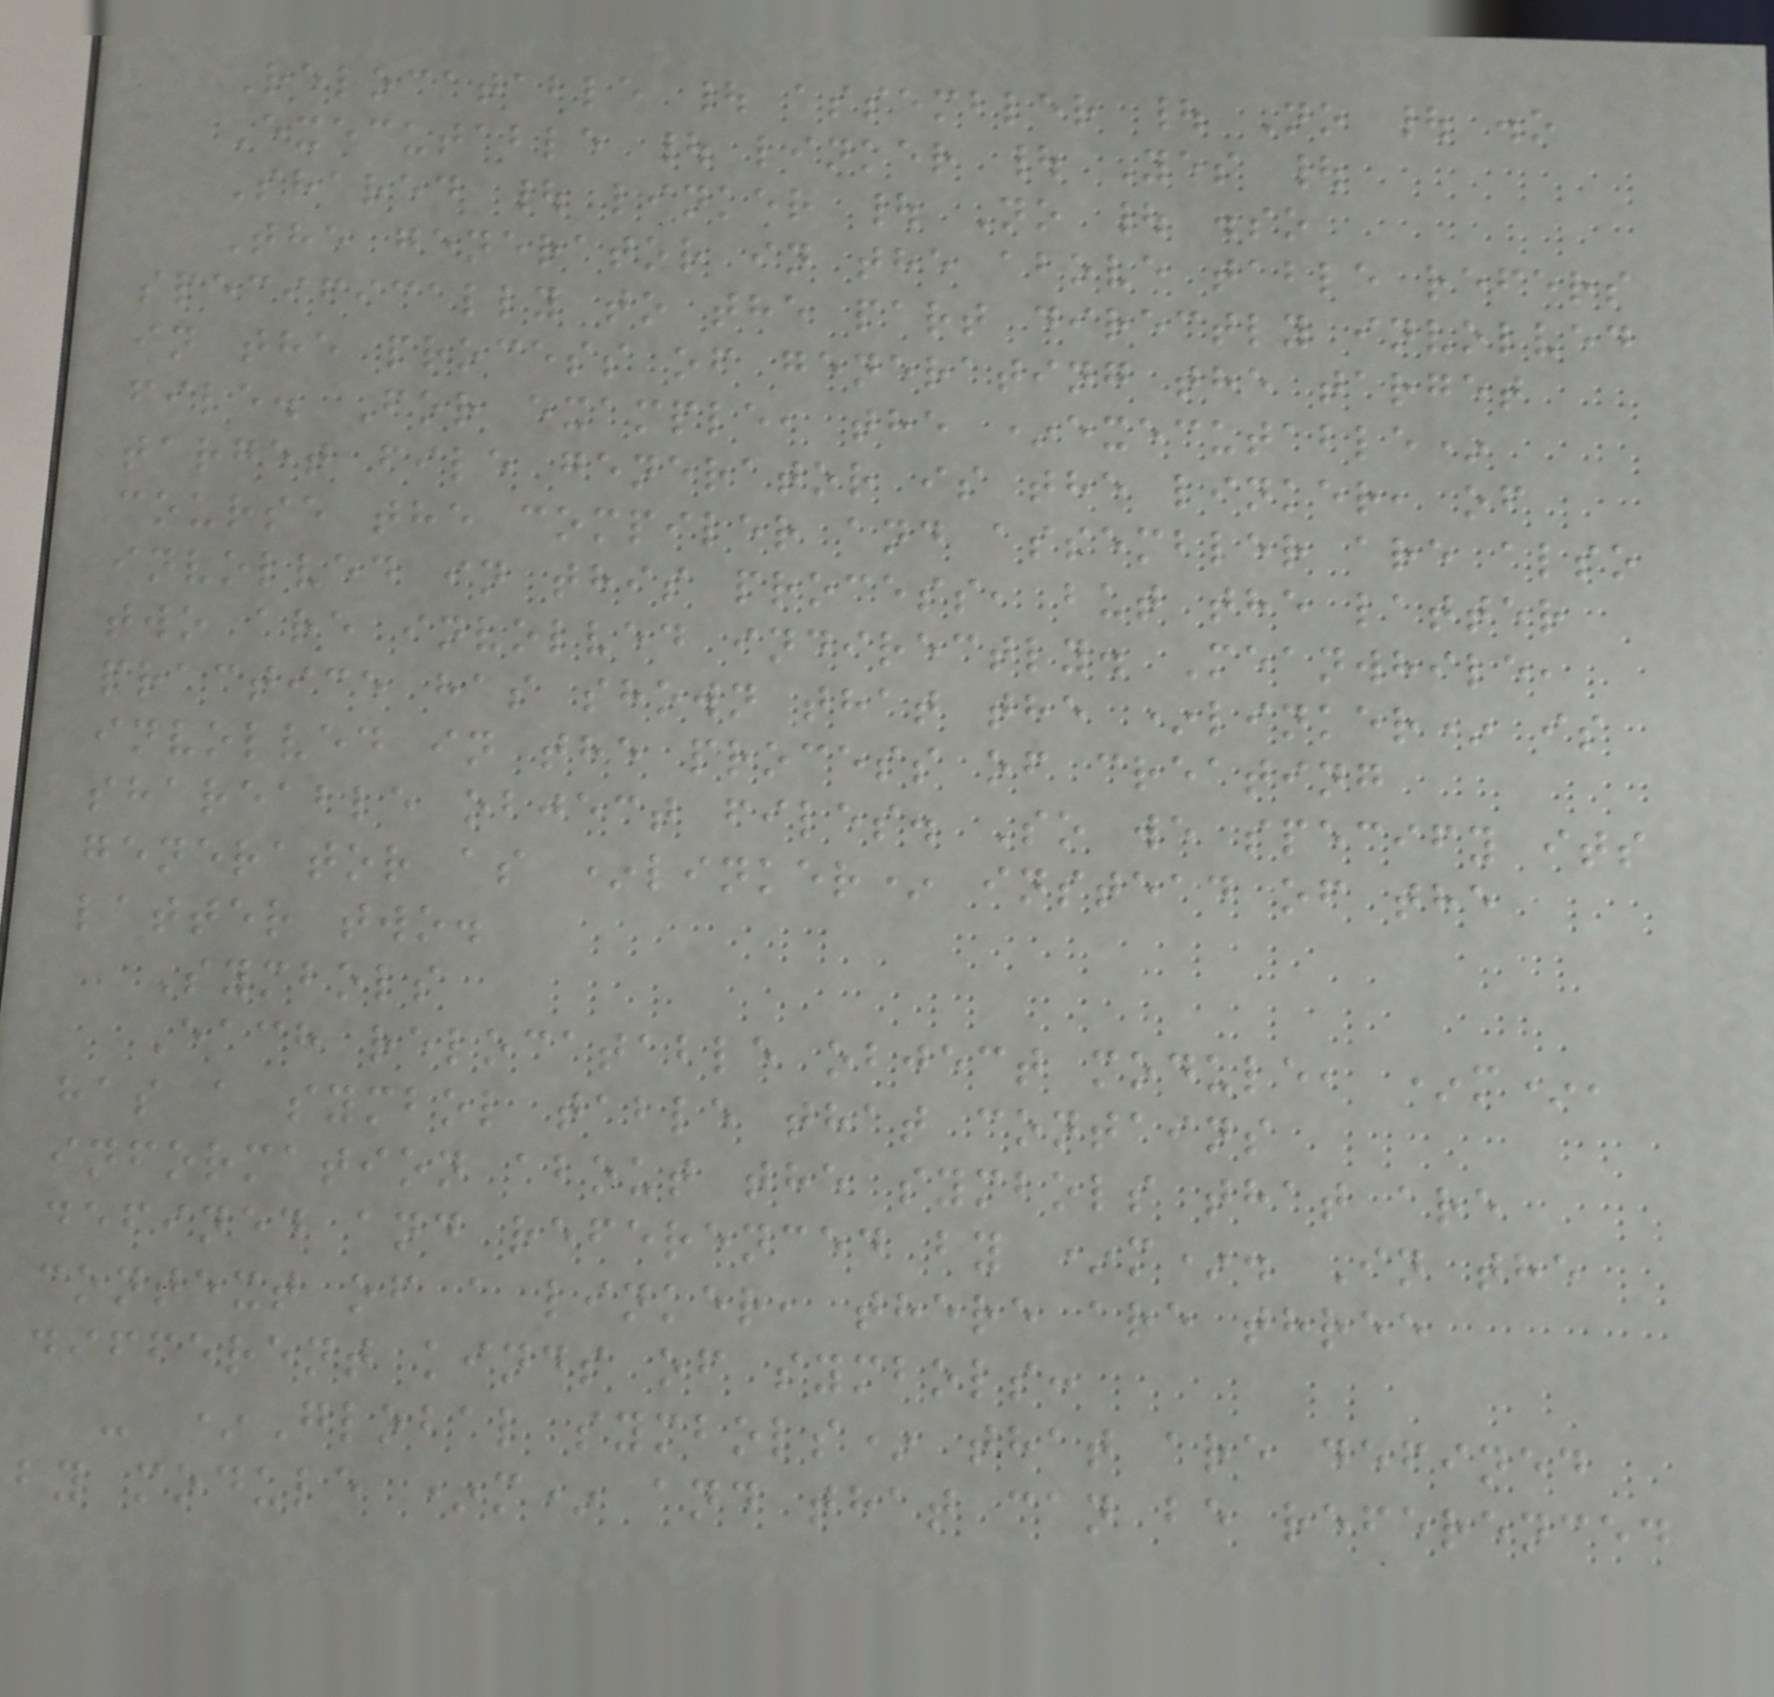Relocatable | assembler | No | .o
Executable | linker | Yes |
Shared | linker | No | .so
The generator in the above table refers
specifically to the part directly involved
in the process of generating the target
file. For example, the *executable*
target file generator is the linker, of
course the compiler and assembler are also
involved in this process, but the latter
two are involved indirectly. Meanwhile,
practice has shown that the *linker* is
involved in the process of creating
shareable object files. So we specify its
generator as *linker* instead of the
latter two.
Symbols
Each relocatable object module, *m*,
has a symbol table that contains
information about the symbols that are
defined and referenced by *m*. In the
context of a linker, there are three
different kinds of symbols:
- *Global symbols* that are defined
by module *m* and that can be referenced
